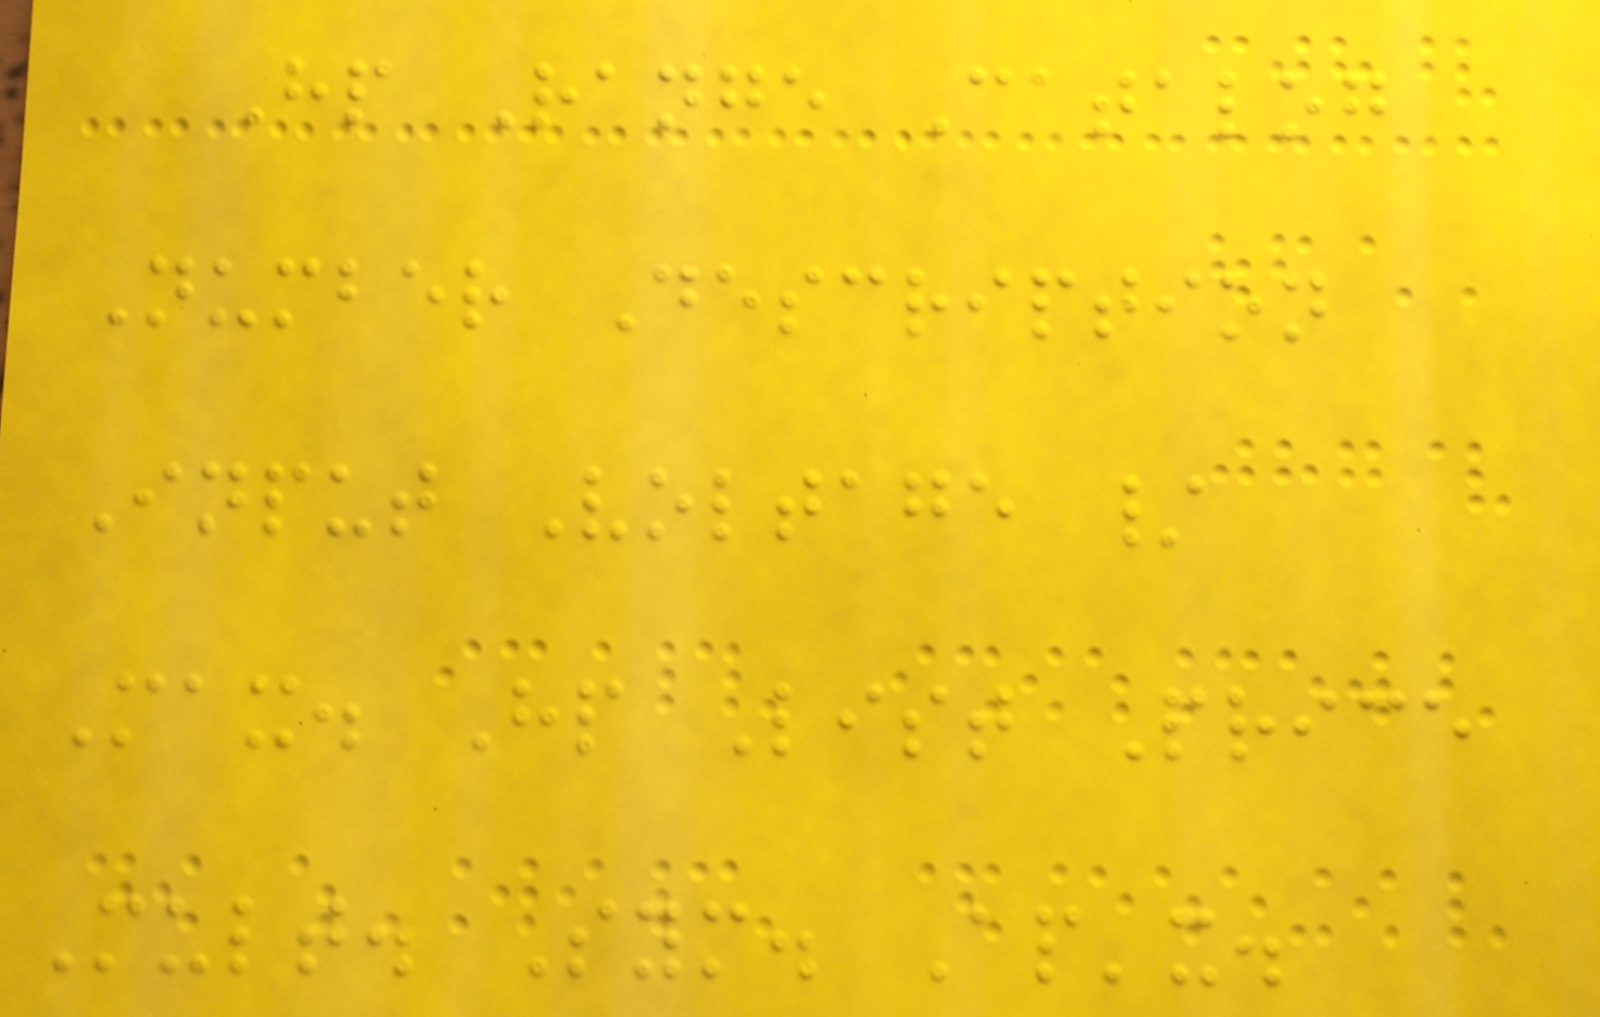Hp Range Catalog
Number Description
Input Voltage /
Max. Hp List Price
Mult. Sym. Ap'x.
